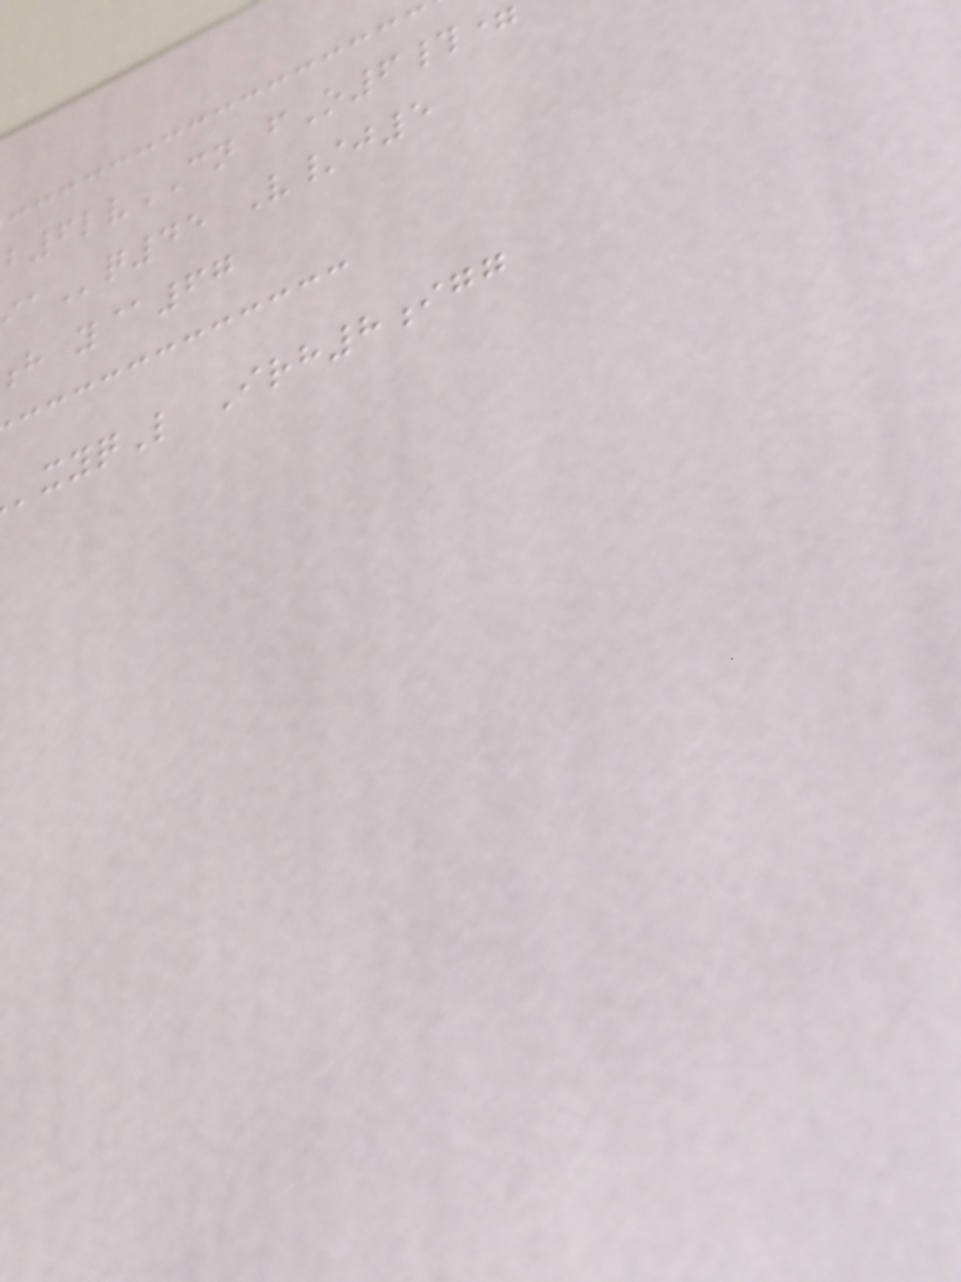6lvCN fO6#
q45 V/j5
h y@67
xyqL Irh8igg
